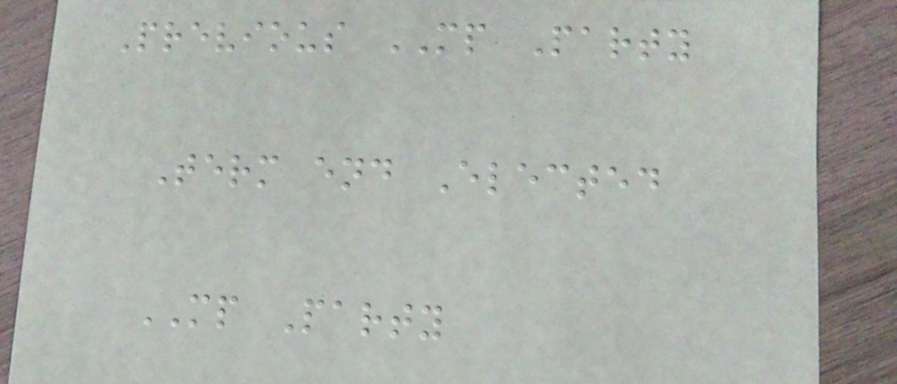Previous MP Party
Term end Elected
MP Party
